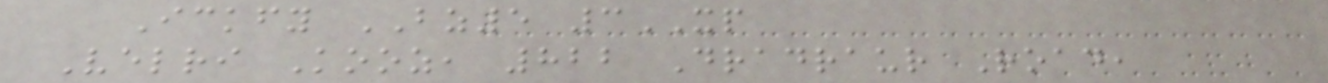Ickfy BZ5 3XP
Velri Kooz, 822 Dradraur Road,
